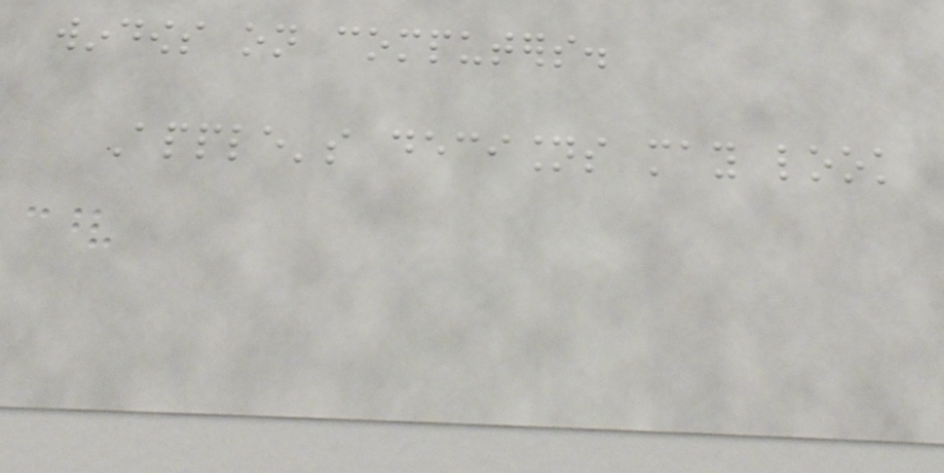windows on computers.
Apple's decisions may look
